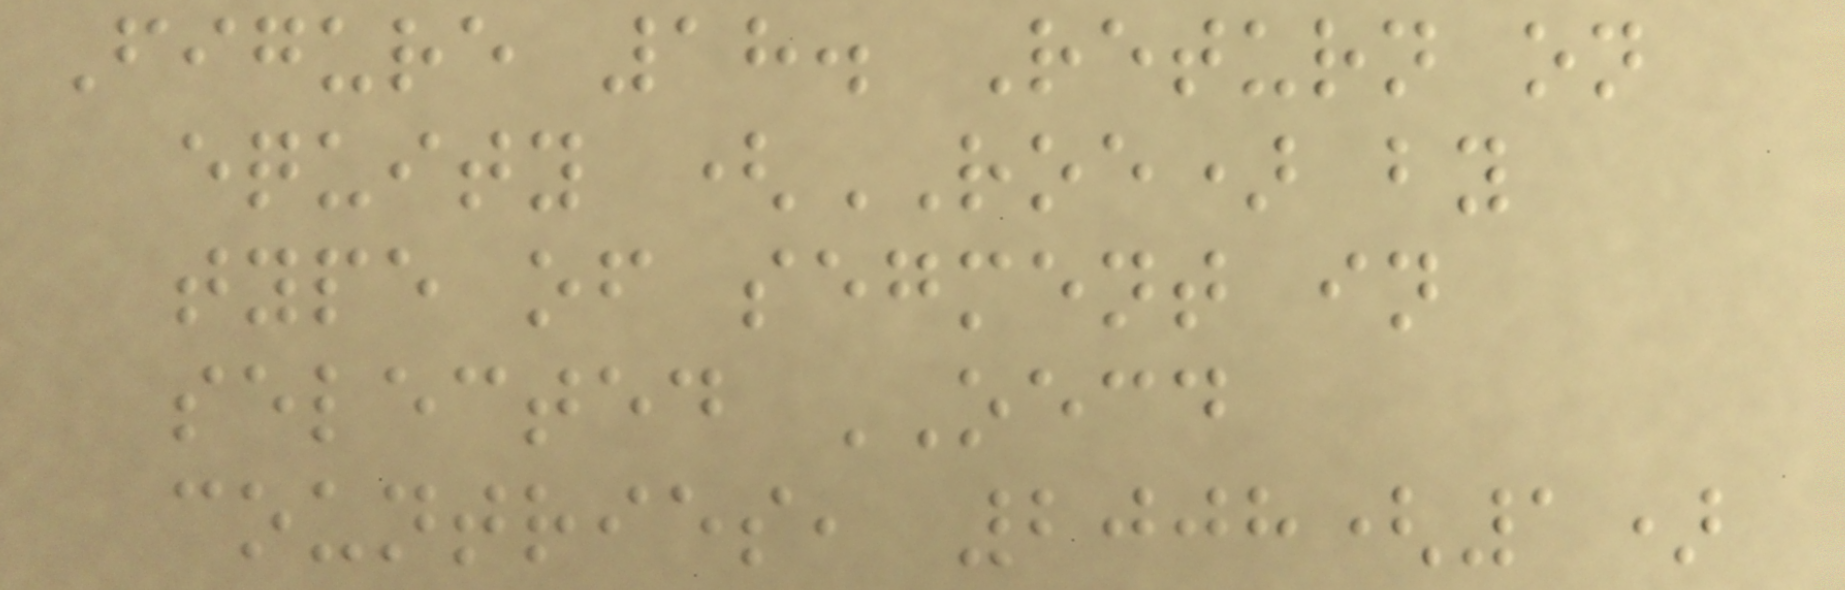Figure 18. Return on
equity (ROE) by
type of segment in
selected OECD
countries, 2008(1)
